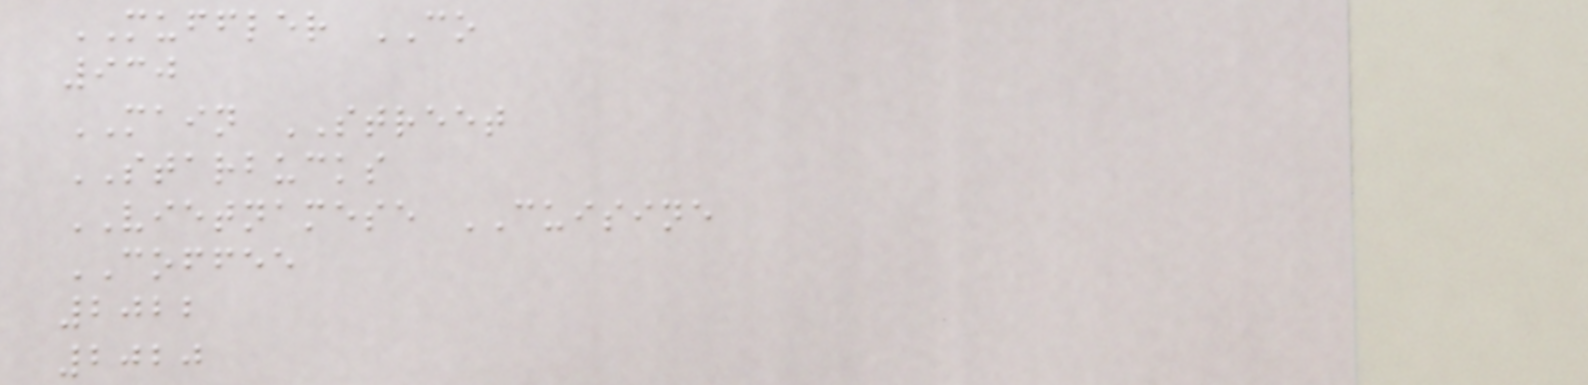MUFFLER CO
930
MAIN STREET
STARBUCKS
VIETNAMESE CUISINE
COFFEE
2022
2020
